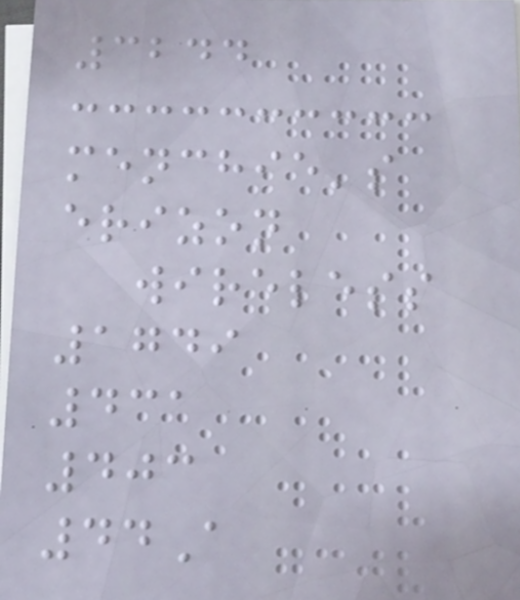3244
menchie's
erizon
wireless
1749
431
403
44A
